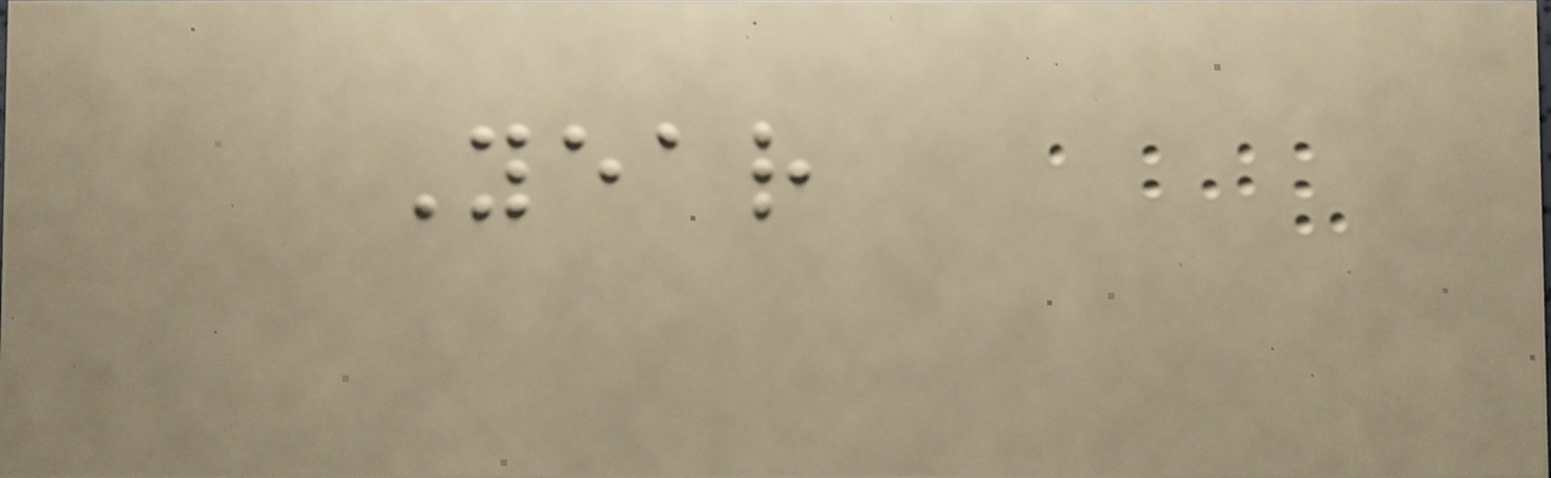Year
